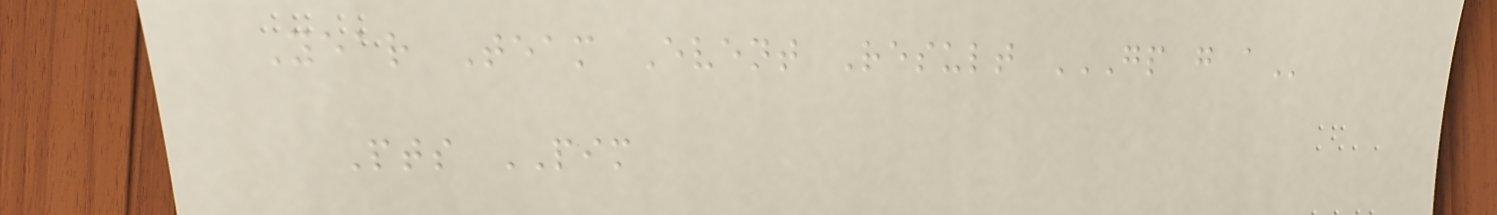Year Team Event Result GP G A
Pts PIM
